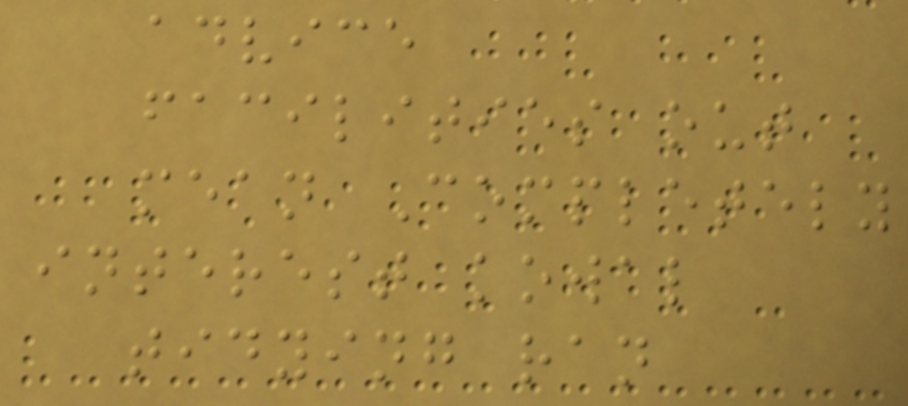advice
facilities out
mean Completely
interest kowal
tidying ran
